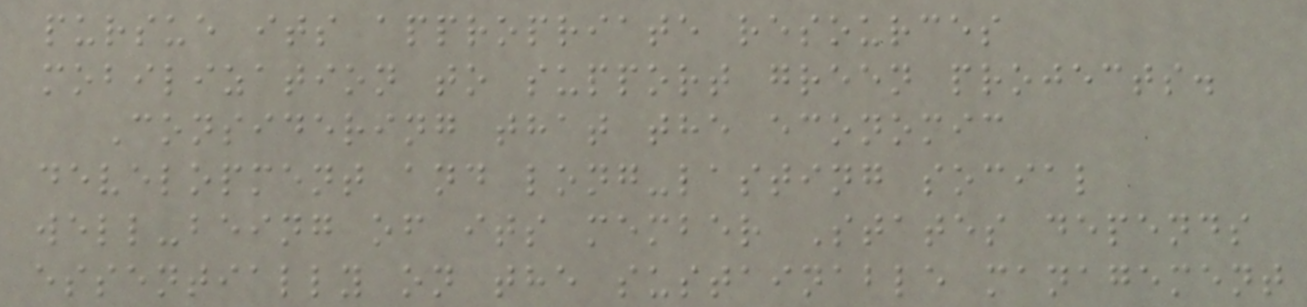pursue its appropriate resources
mobilization to support green projects.
Considering that the economic
development and long-lasting social
well-being of its member States depends
essentially on the sustainable management
